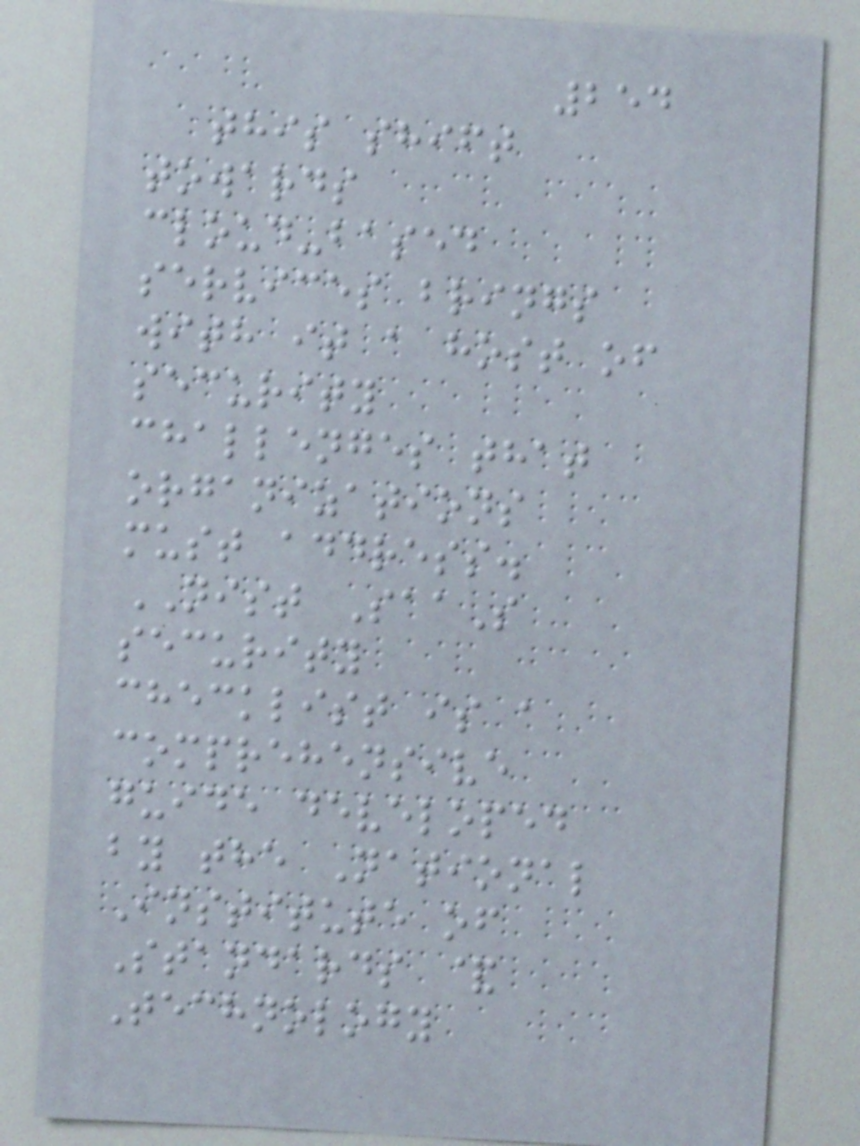254
this shift
towards
cloud-based
services brings
with it a host of
security
challenges that
organizations
must address.
NIST SaaS
security
checklist is a
comprehensive
guide developed
by the National
Institute of
Standards &
Technology
